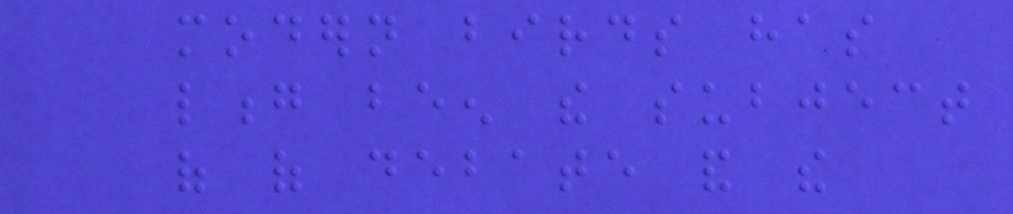modern birds has
long been the subject
of of debate and the
